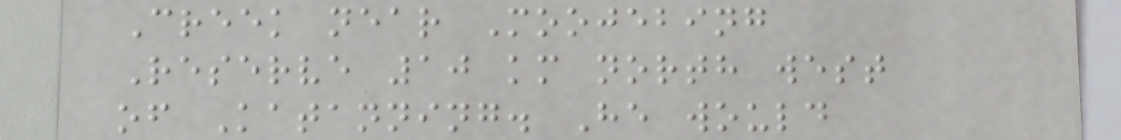Creek near Moojebing
Reserve 10 km north west
of Katanning. He would
